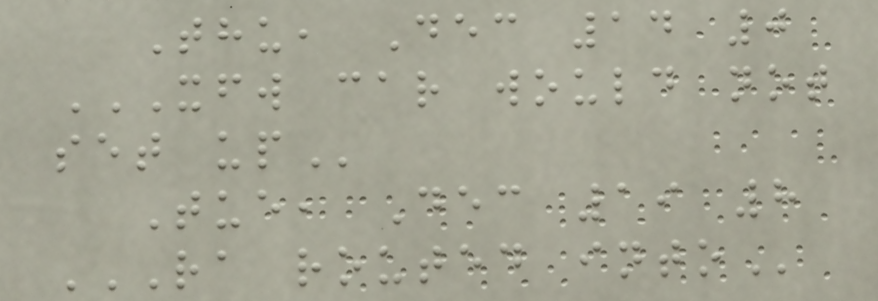Thu, Dec 14 0
XFW CAR WOULD NOT
SET UP
Tue, Dec 19 8
RA ROUTED INTO
